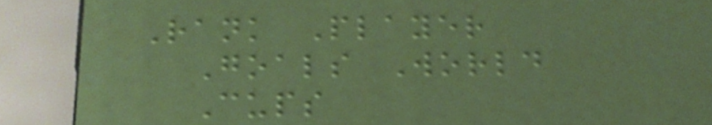Rank Player
Goals World
Cups
